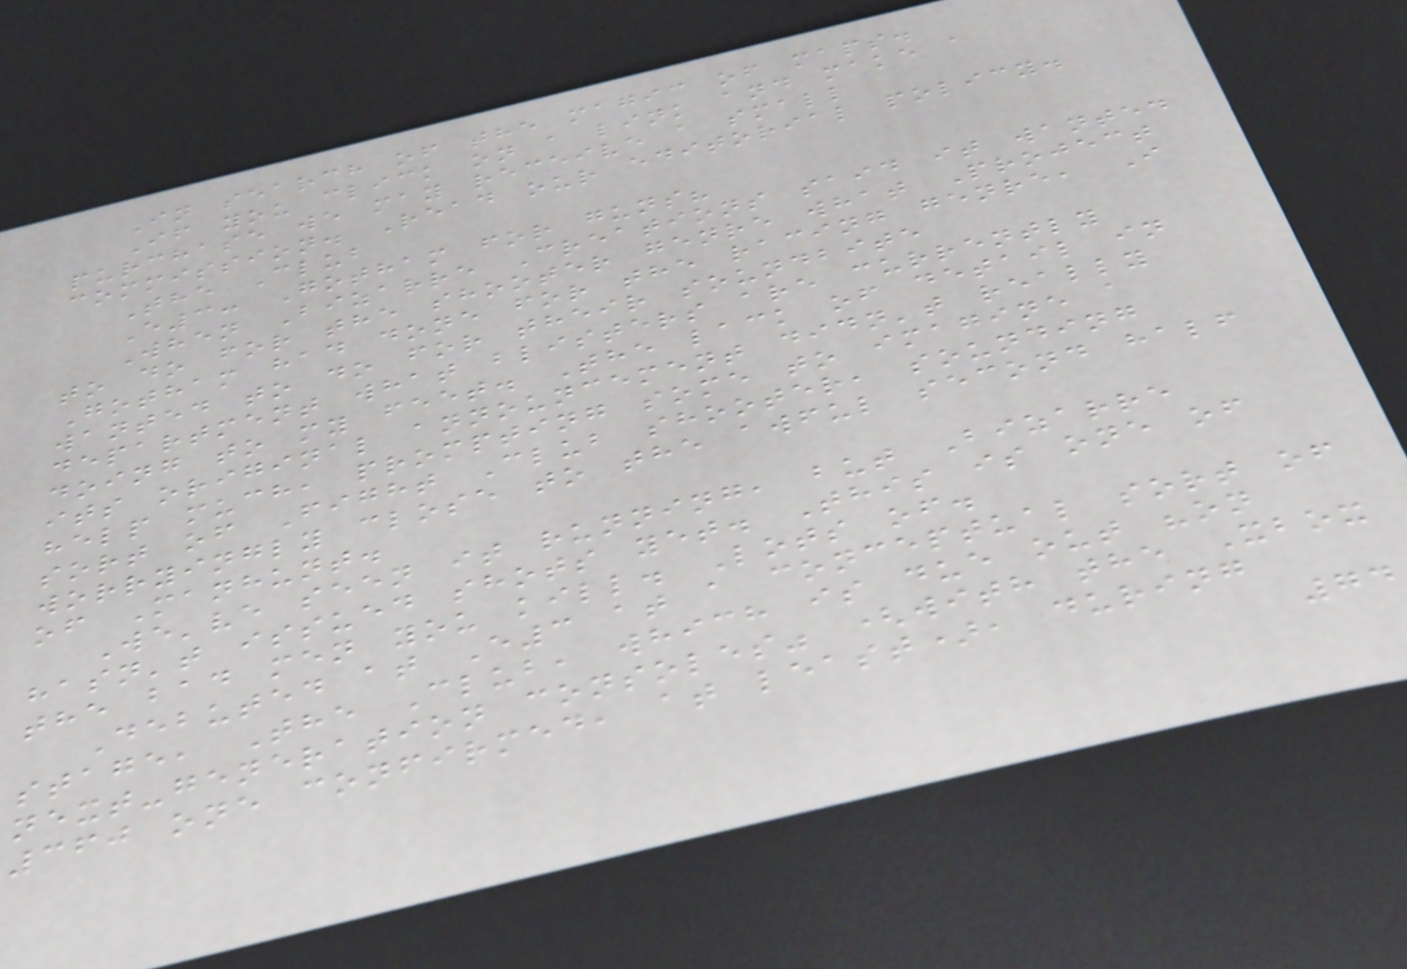In search of the magic of maps.
If you click on a link and make a
purchase we may receive a small
commission. Read our editorial policy.
The Club
E3: Gotham for guns?
When Bizarre Creations said it wanted
to do for the shooter genre what Project
Gotham had done for the racing genre, I
wanted to do for their soundbite
department what blisters are currently
doing to my feet. The lack of detail in
its original announcement didn't really
help much, prompting some to imagine a
sort of Fight Club shooter, sounding
worryingly close to the awful second half
of Manhunt.
We've seen it running, but Bizarre
hasn't issued shots yet. This is one of
the bad men you kill. Lots of.
Debuted at E3 at a conceptual sort of
stage, The Club, which is due out "on
next-generation consoles" (with the Xbox
360 one confirmed, at least), during
74
